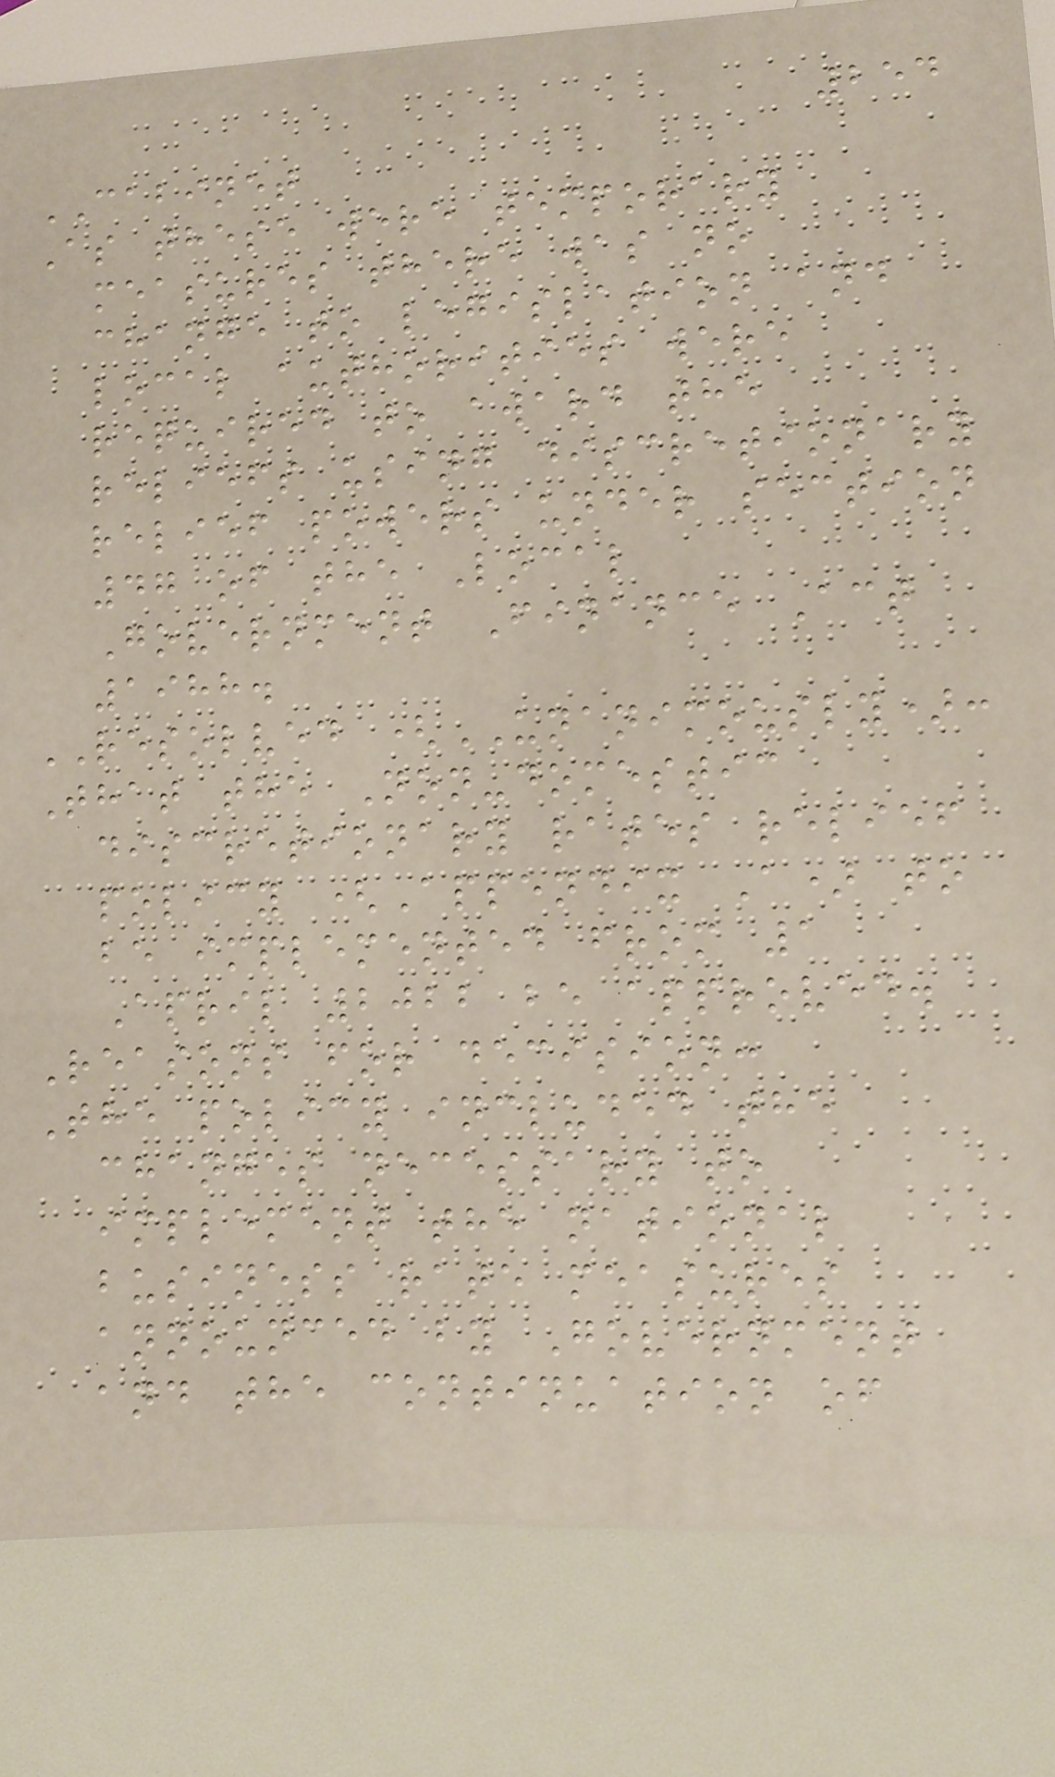254
CABINET
As these were temporary
measures there was no
change to legislation and
local authorities were
required to award the
reliefs using discretionary
relief powers under section
47 of the Local
Government Finance Act
1988.
RESOLVED (UNANIMOUSLY):
That the Non-domestic
discretionary rates relief
policy (Appendix A) to
be implemented from 1
April 2022 be approved.
Reasons for decision:
The policy included the
changes necessary to
implement the national
business rate measures
announced by Government
and the continuation of
